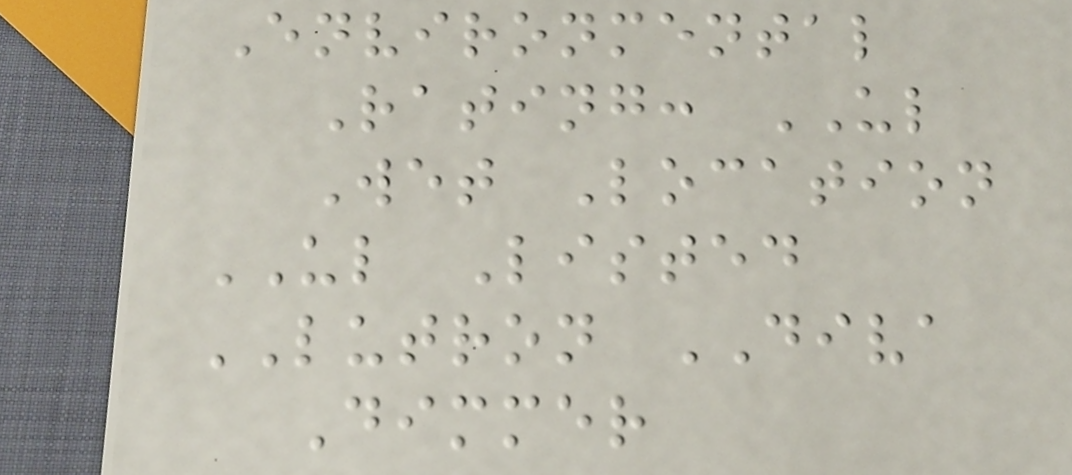Environmental
Rating: UL
Wet Location
UL Listed
LUTRON DIVA
Dimmer
